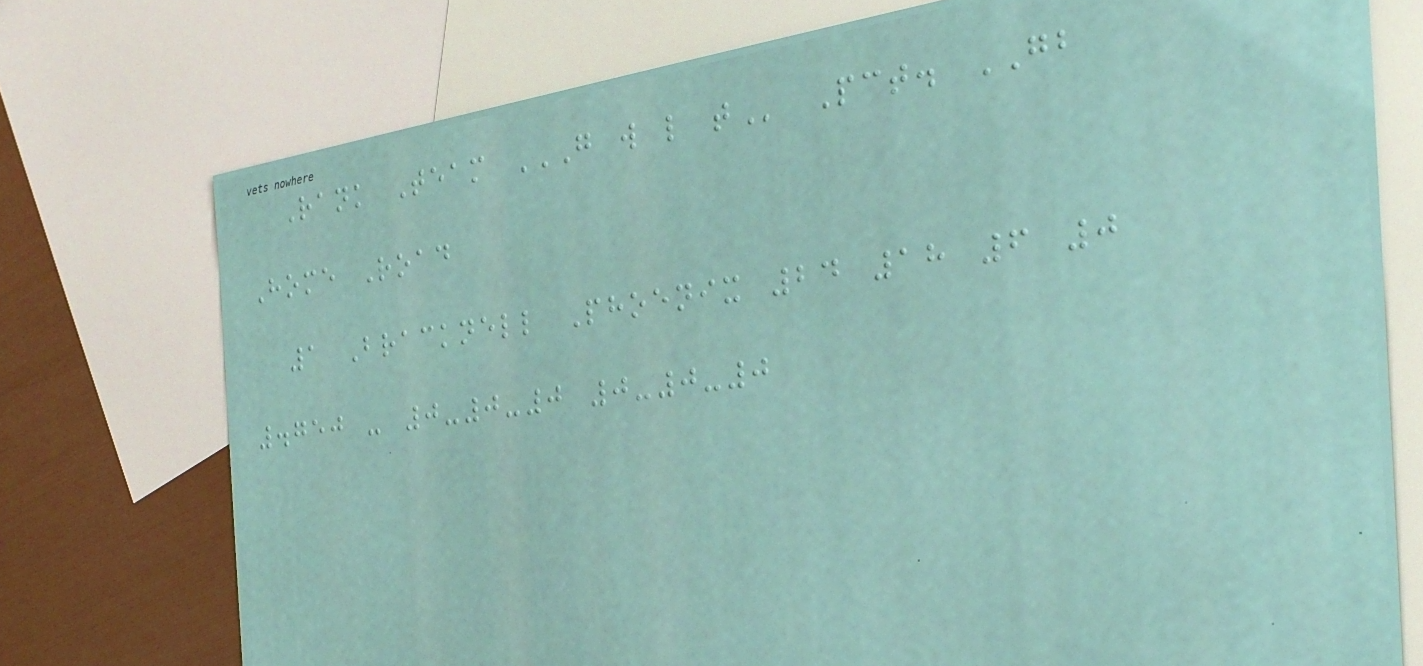Rank Team G W L T Pct. GB
Home Road
1 Bracknell Phoenix 24 18 6 0
.750 - 0-0-0 0-0-0
